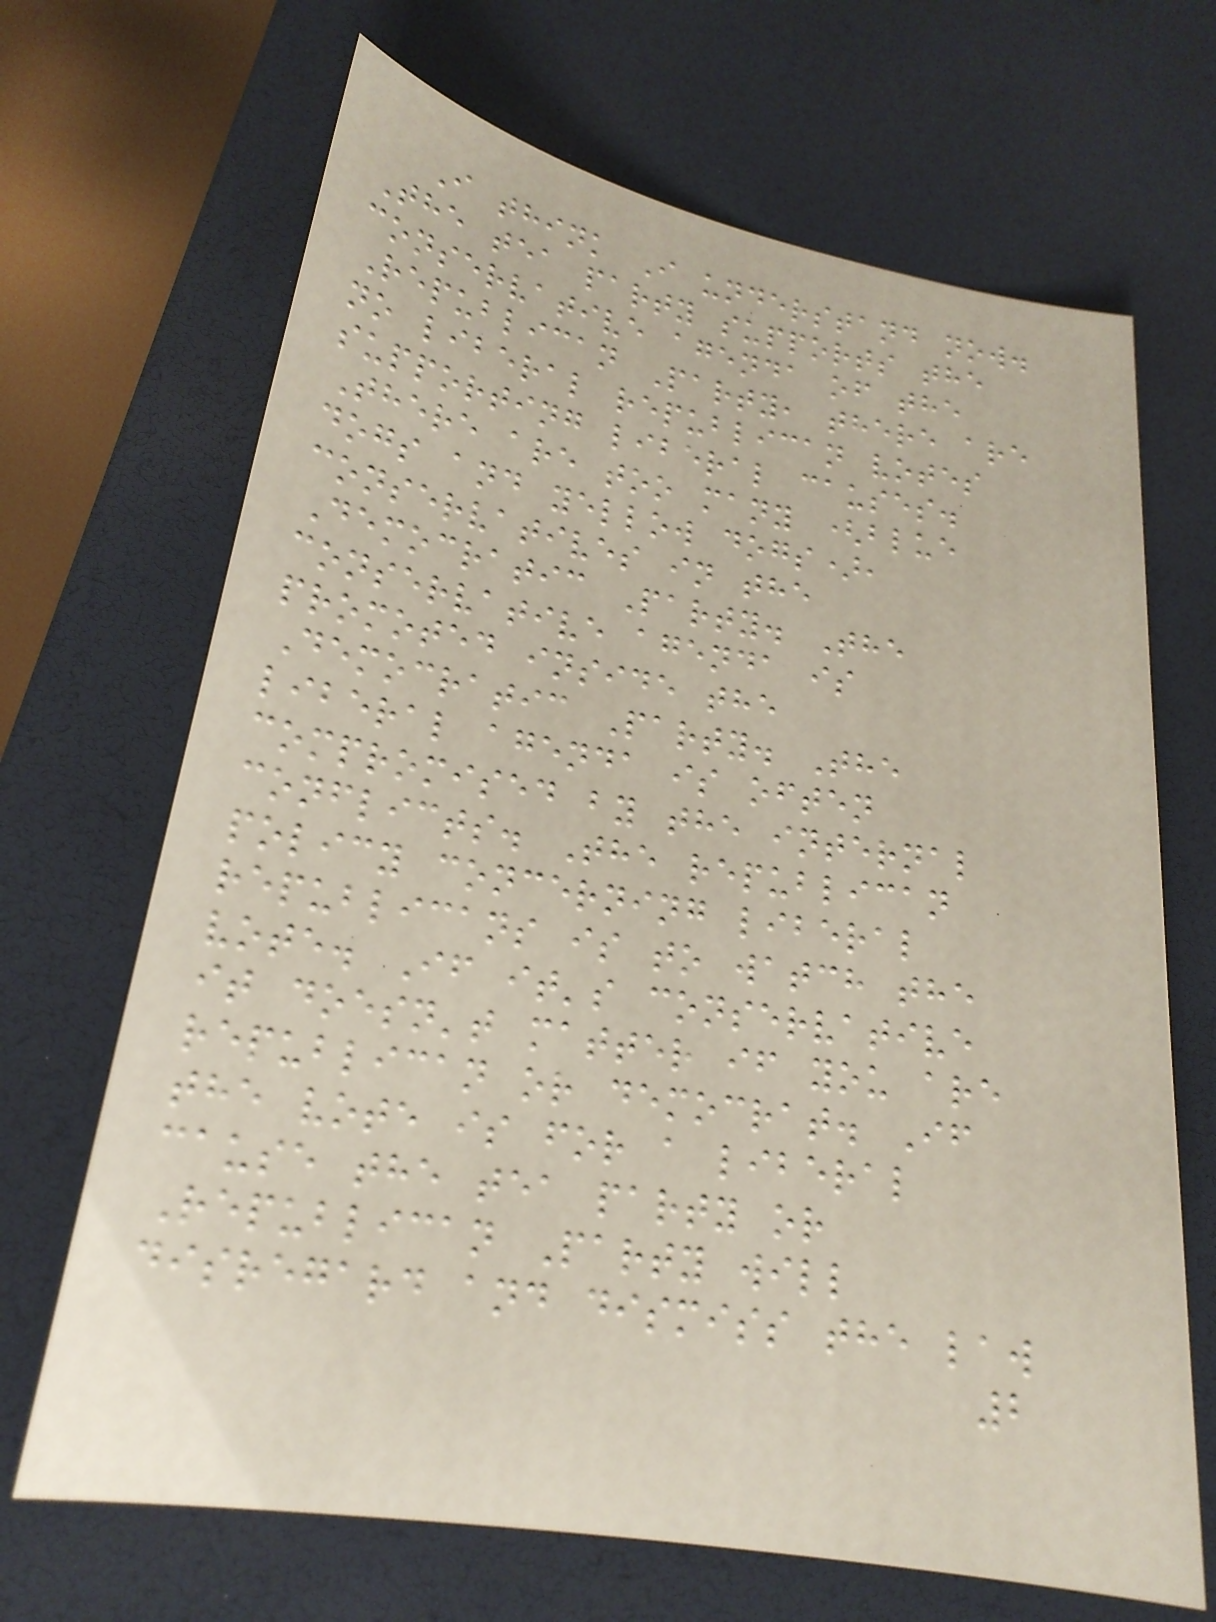I think I understand now.
The tea party supports the
conservative agenda of the
Republican Party, there are
no liberal republican votes
supporting liberal causes.
There are too many (blue
dogs and yellow dogs),
conservatives in the
Democratic Party. The
conservative agenda is
promoted inside the
Democratic Party. The
liberal agenda is often
compromised by the internal
conflicts. The republican
policy concerning liberal
republicans is to watch the
vote. If it's conservative
it doesn't matter if you are
republican or democrat. If
the vote is for a liberal
cause the tea party or
Republican Party will
disregard and dismiss the law
2
